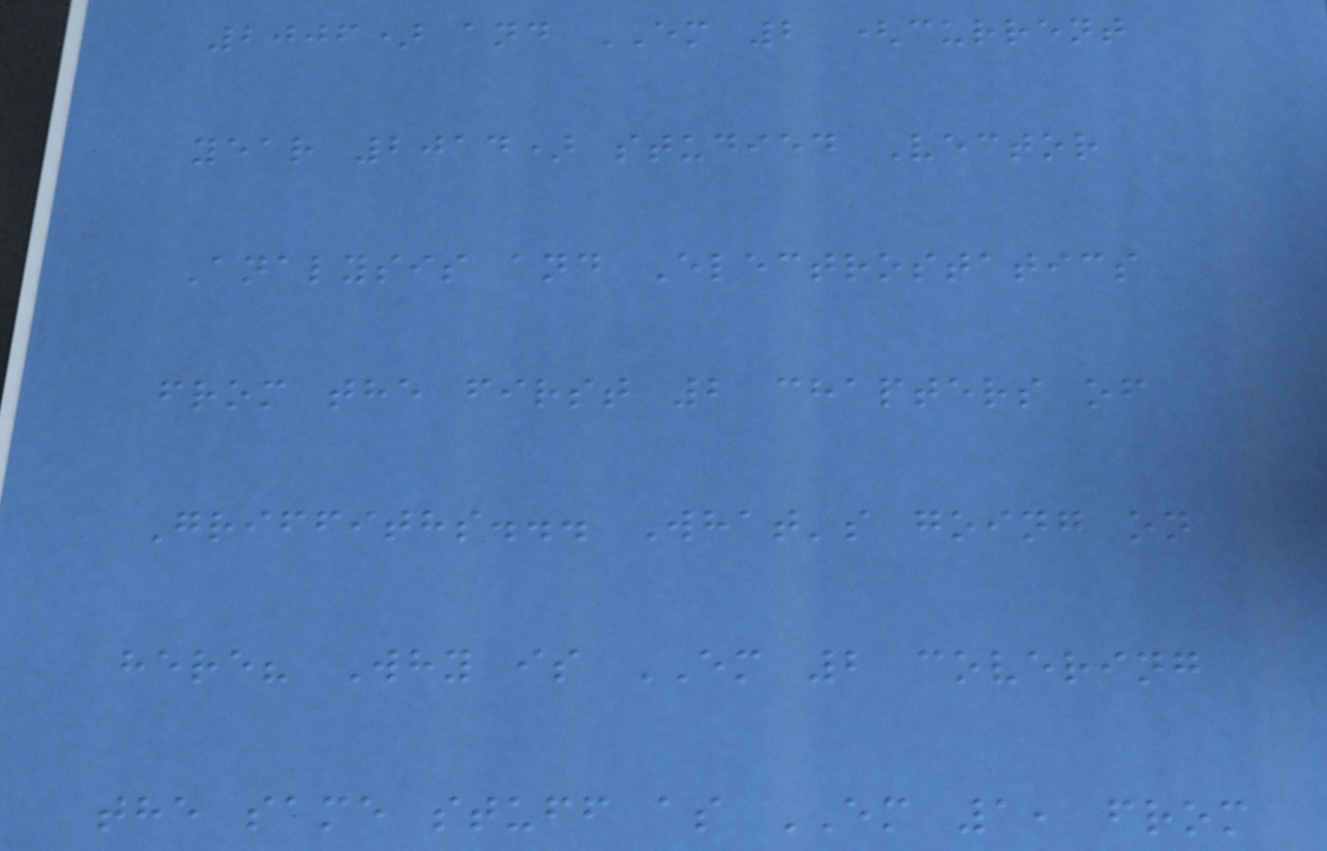2006) and EM 2 (current
year 2014) studied Vector
Analysis and Electrostatics
from the first 2 chapters of
Griffiths... What's going on
here? Why is EM 2 covering
the same stuff as EM 1, from
